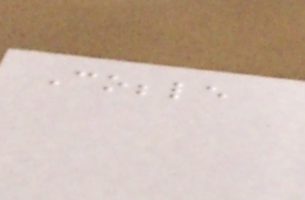Cobble
